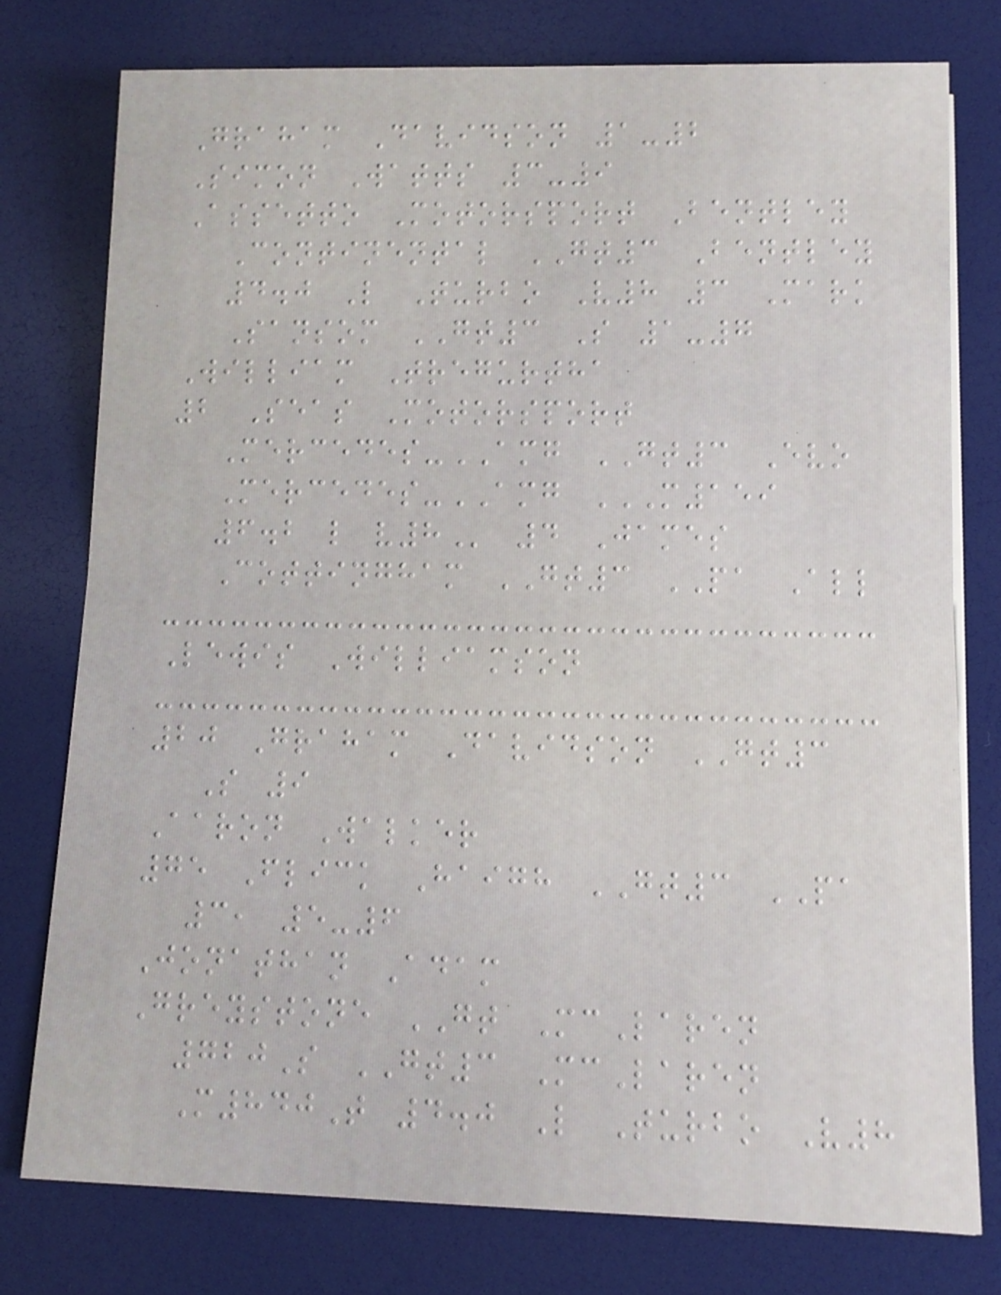Graham Davidson 1-2
Simon Watts 3-9
Assetto Motorsport Bentley
Continental GT3 Bentley
4.0 L Turbo V8 3 Mark
Sansom GT3 S 1-7
William Tregurtha
2 Seas Motorsport
Mercedes-AMG GT3 Evo
Mercedes-AMG M159
6.2 L V8 4 James
Cottingham GT3 PA All
Lewis Williamson
20 Graham Davidson GT3
S 9
Aaron Walker
75 Flick Haigh GT3 PA
3, 5-6
Jonathan Adam
Greystone GT McLaren
720S GT3 McLaren
M840T 4.0 L Turbo V8
